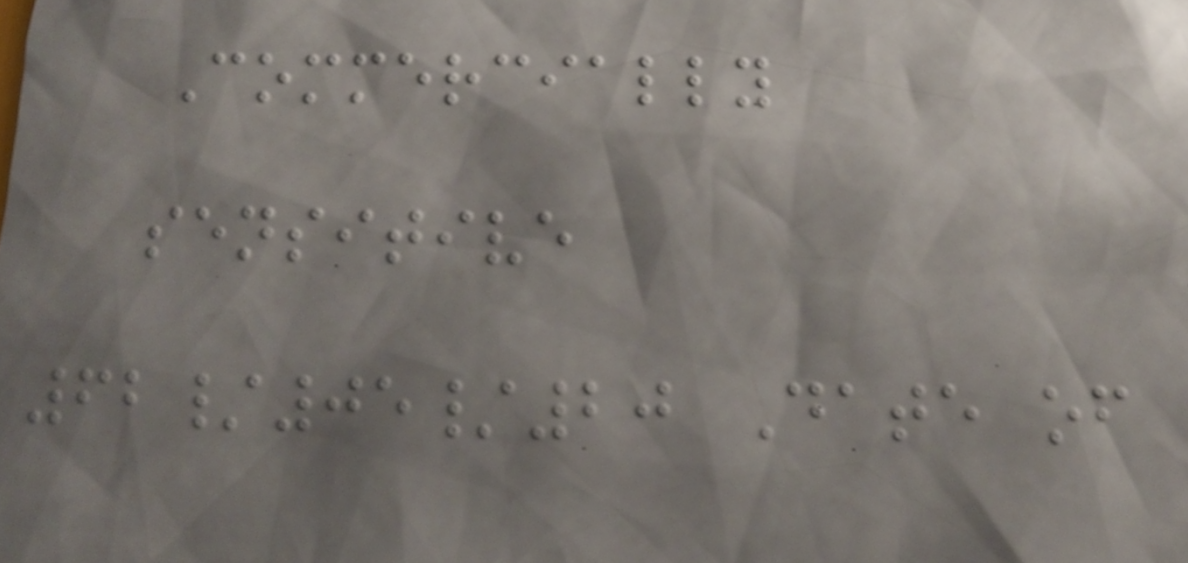Commercially
sensitive
62/05/20 Date of
